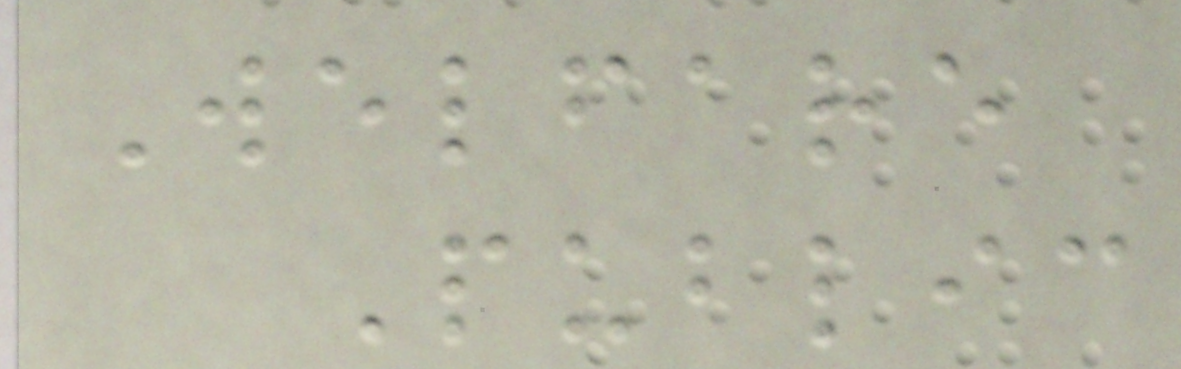Welfare
Public
